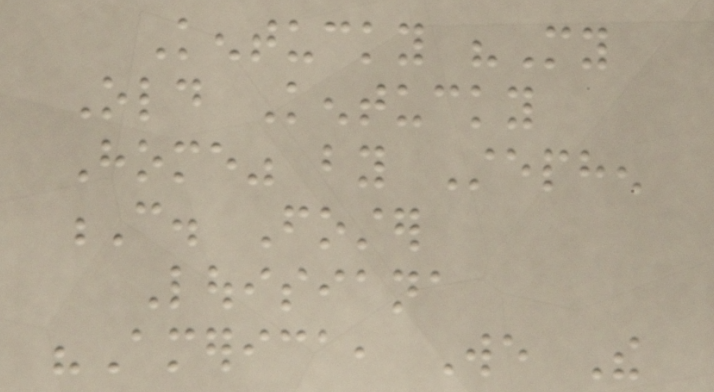Kentucky "My
Old Kentucky
Home" by Stephen
C. Foster
Louisiana
"America, We The
